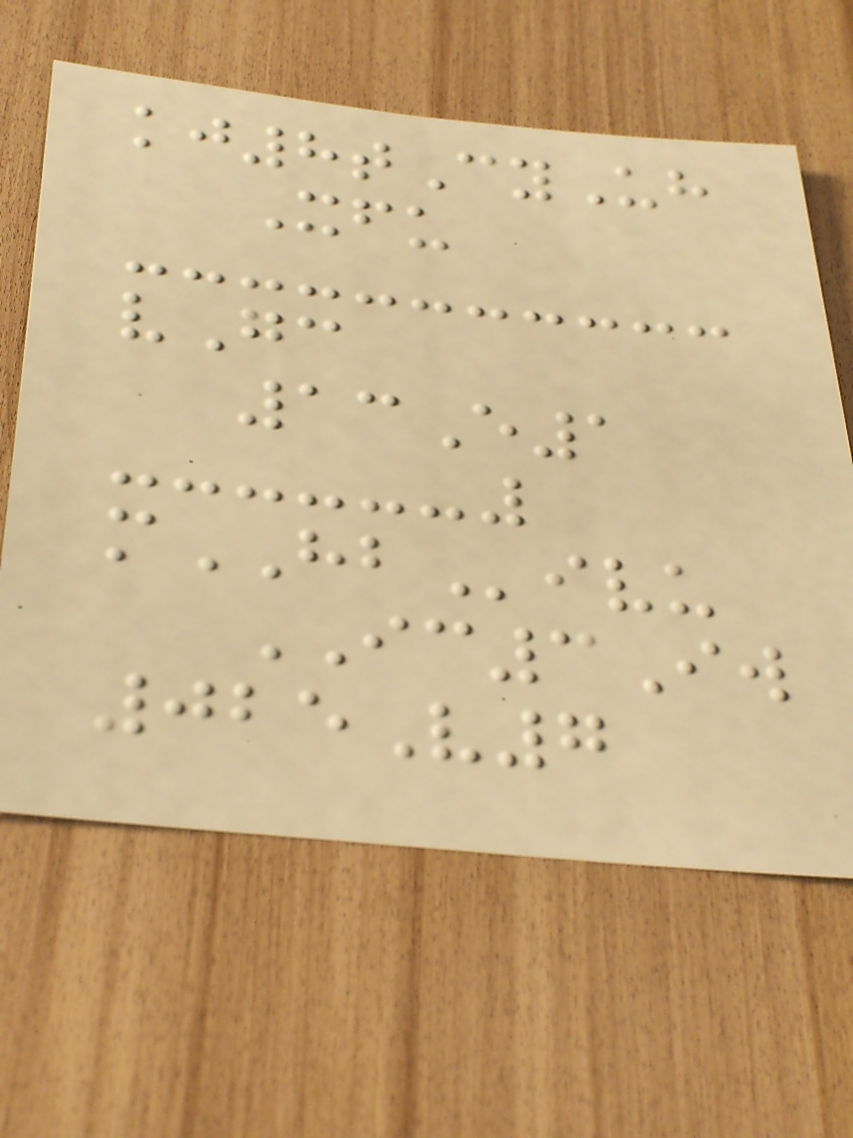kj8tCyUh
Xfu
vGc
13E1
mHBivu
IC3Iw
025V7
